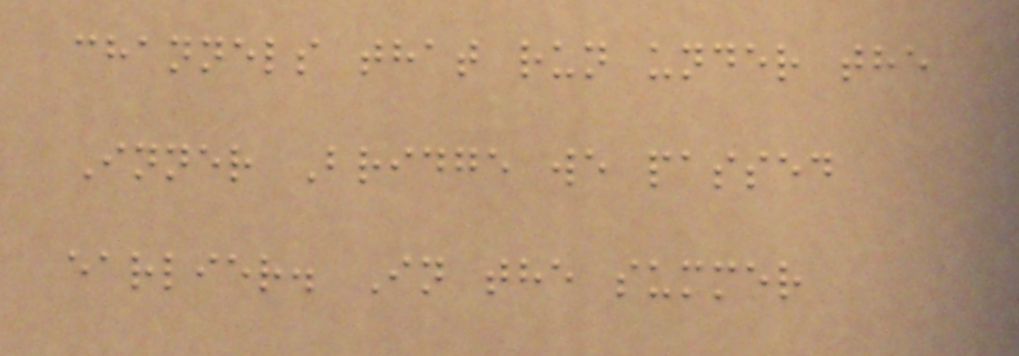channels that run under the
Inner Bridge we passed
earlier. In the summer
